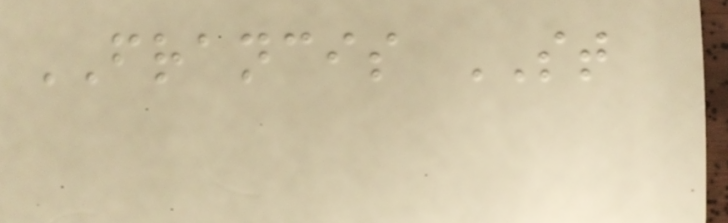FRANCIS ST
